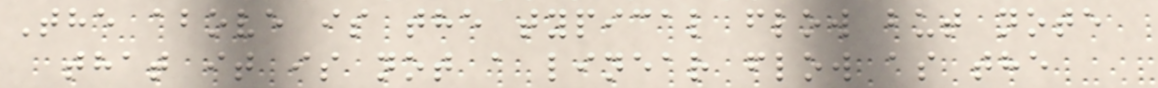The above is the typical flow but note
that it is not a linear flow as the
